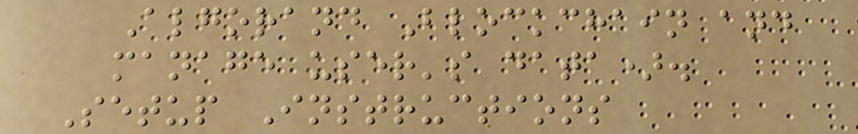Algorand Blockchain and
manage user's data).
Setup Instructions
